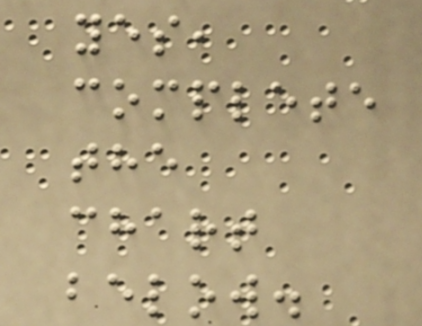yes,
complete
the
chart
below.
